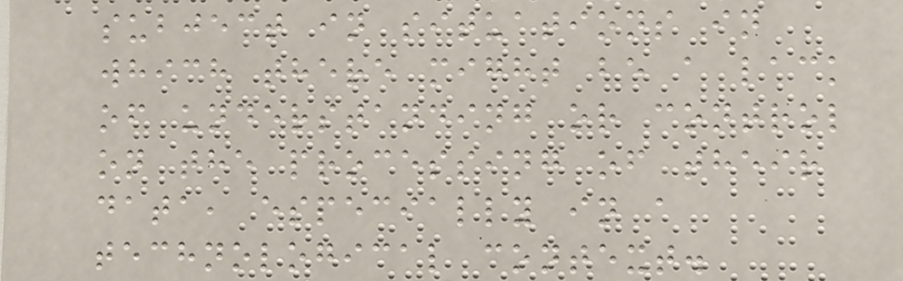subject in situations in
which there might be a lack
of understanding or control
on the processing of their
data, especially in a
technological context.
